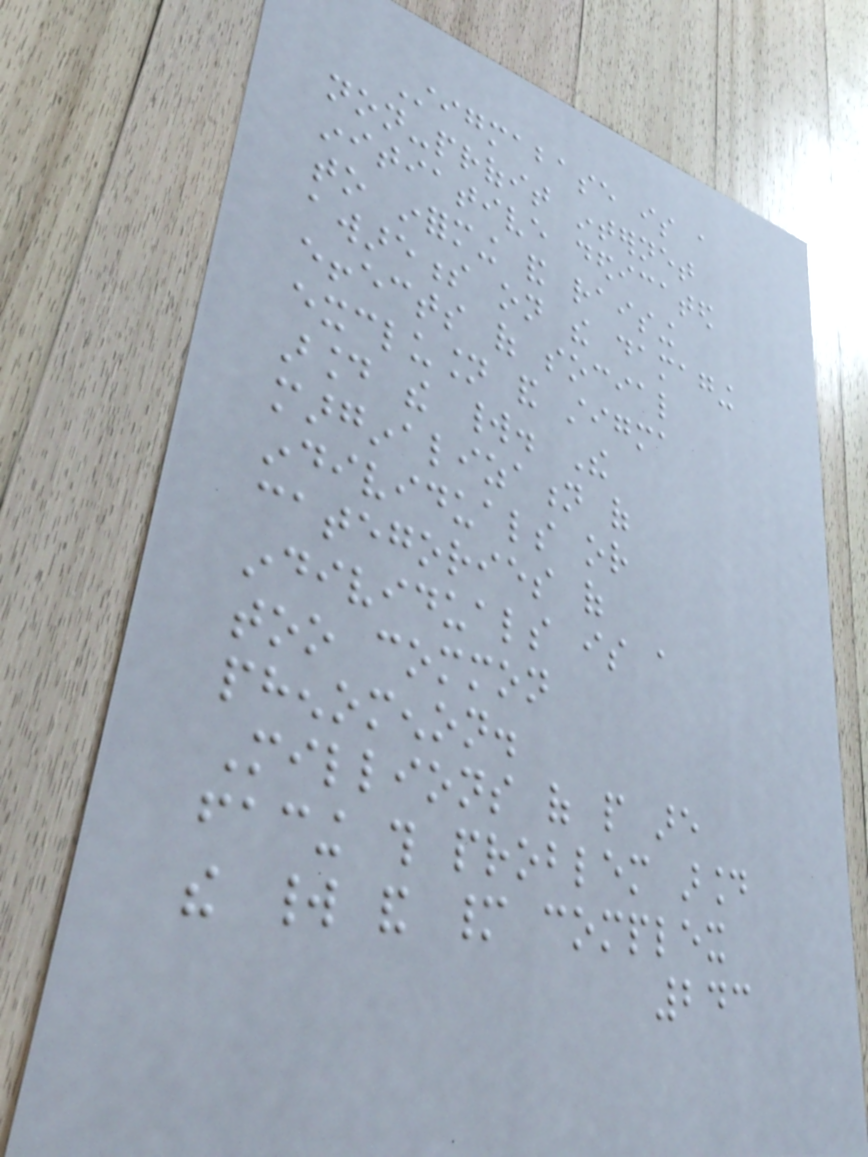Stigmabase is a
non-profit internet
initiative dedicated
to informing and raising
awareness on the damaging
effects of social
exclusion and stigma
around the world. The
marginalization of
individuals or
categories of
individuals is a
too common
phenomenon.
Millions of people are
facing this problem around
the world and many complex
243
